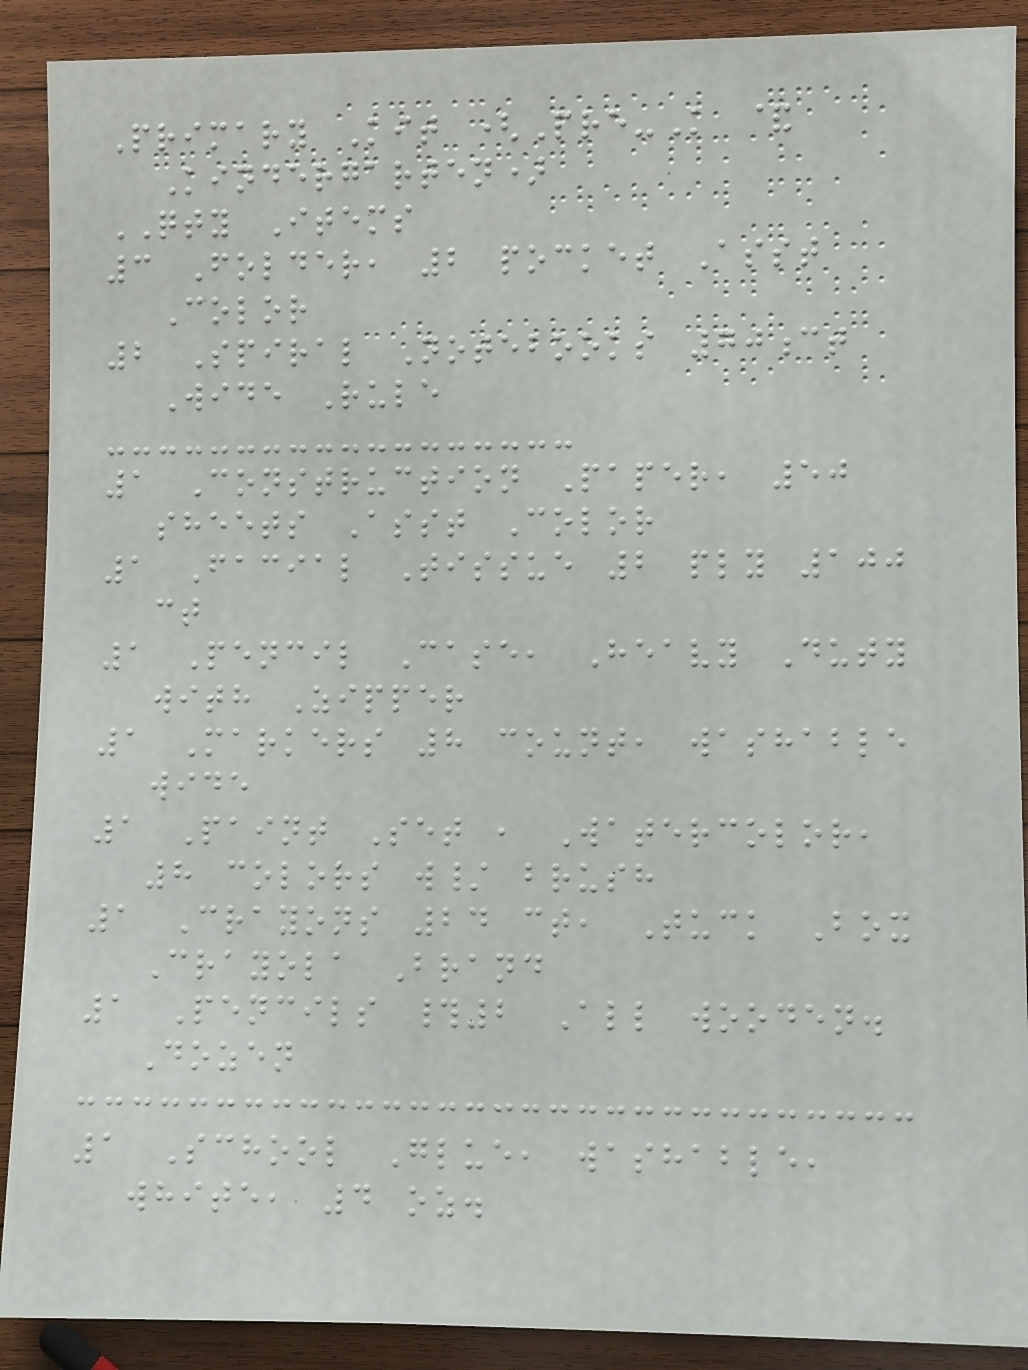Primary Kit (Pre-K &
Kindergarten)
QTY Items
3 Folder, 2 pocket Asst
Color
2 Spiral Notebooks 70ct
Wide Rule
1 Construction Paper, 50
sheets Asst Color
1 Facial Tissue 2 ply 100
ct
1 Pencil Case, Heavy Duty
with Zipper
1 Markers 8 count, washable
wide
1 Paint Set , Watercolor,
8 colors w/ brush
1 Crayons 24 ct, Tuck Box
Crayola Brand
1 Pencils #2 All wooden.
Dozen
1 School Glue, washable,
white, 4 oz.
